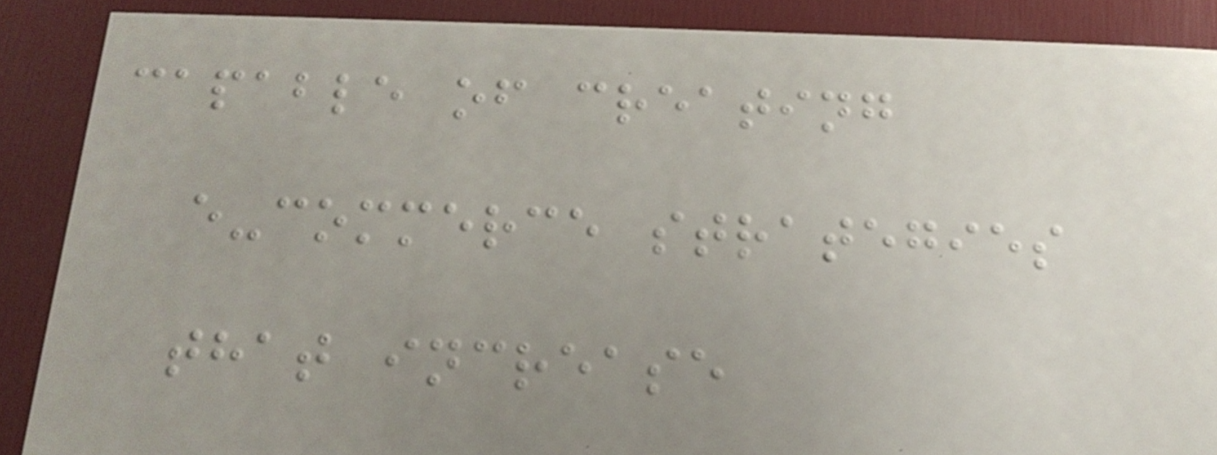capable of creating
e-commerce strategies
that increase
